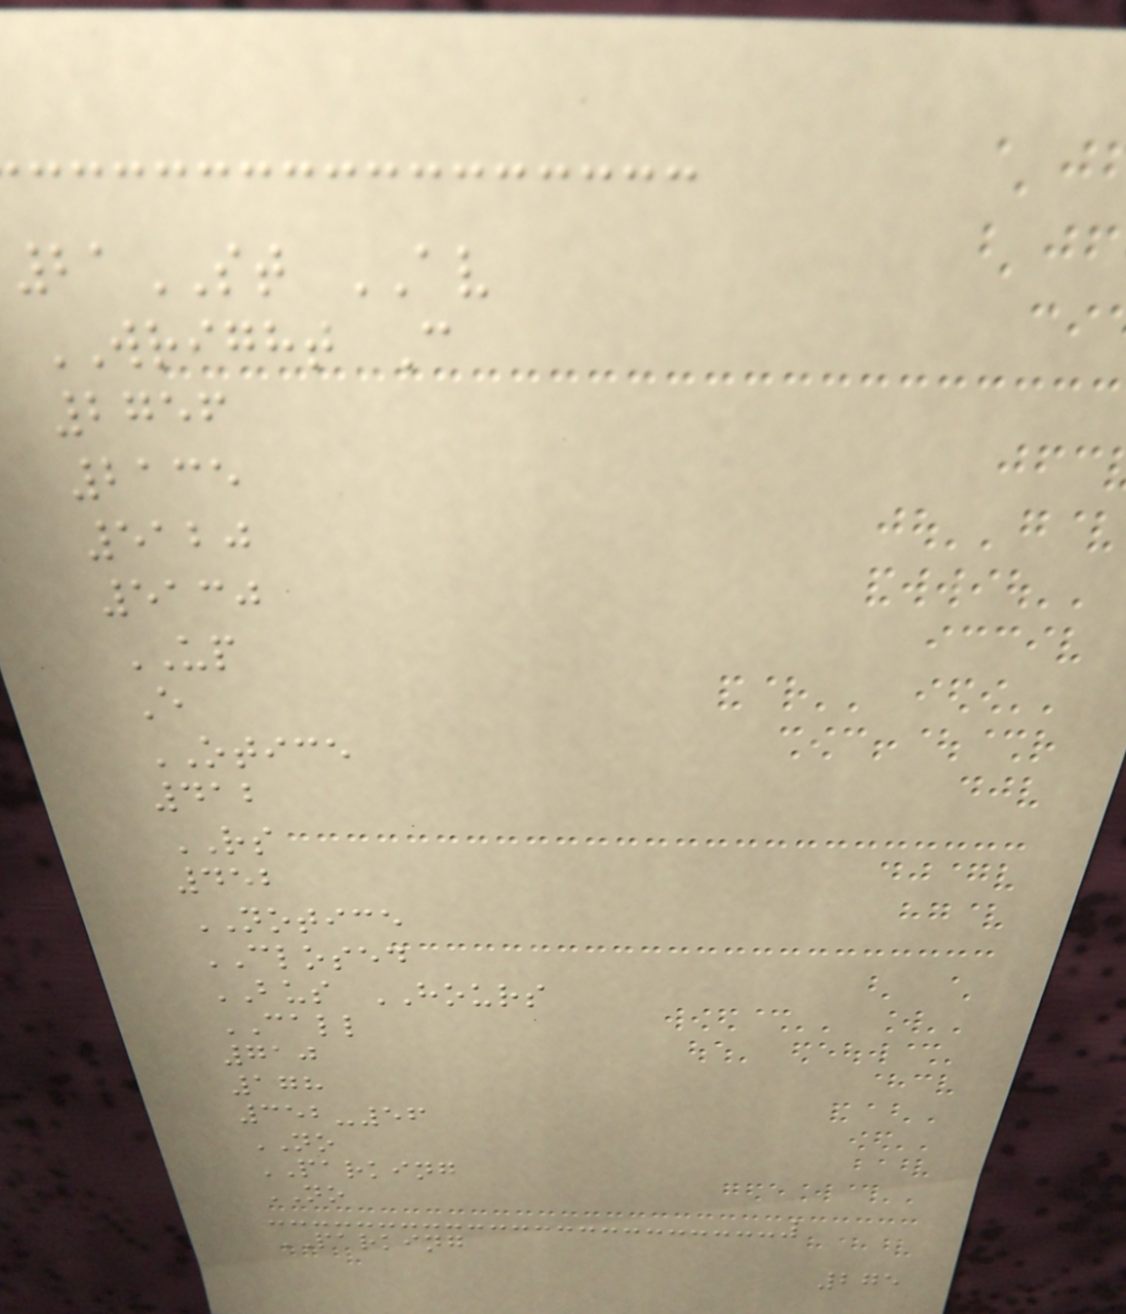21ST AV
WRIGHT C
2756
2135
5120
5130
UP
E
OTICE
412
RS
452
NOTICE
CLOSED
BUS HOURS
CALL
710
178
352-56
NO
PARKING
NO
PARKING
275
